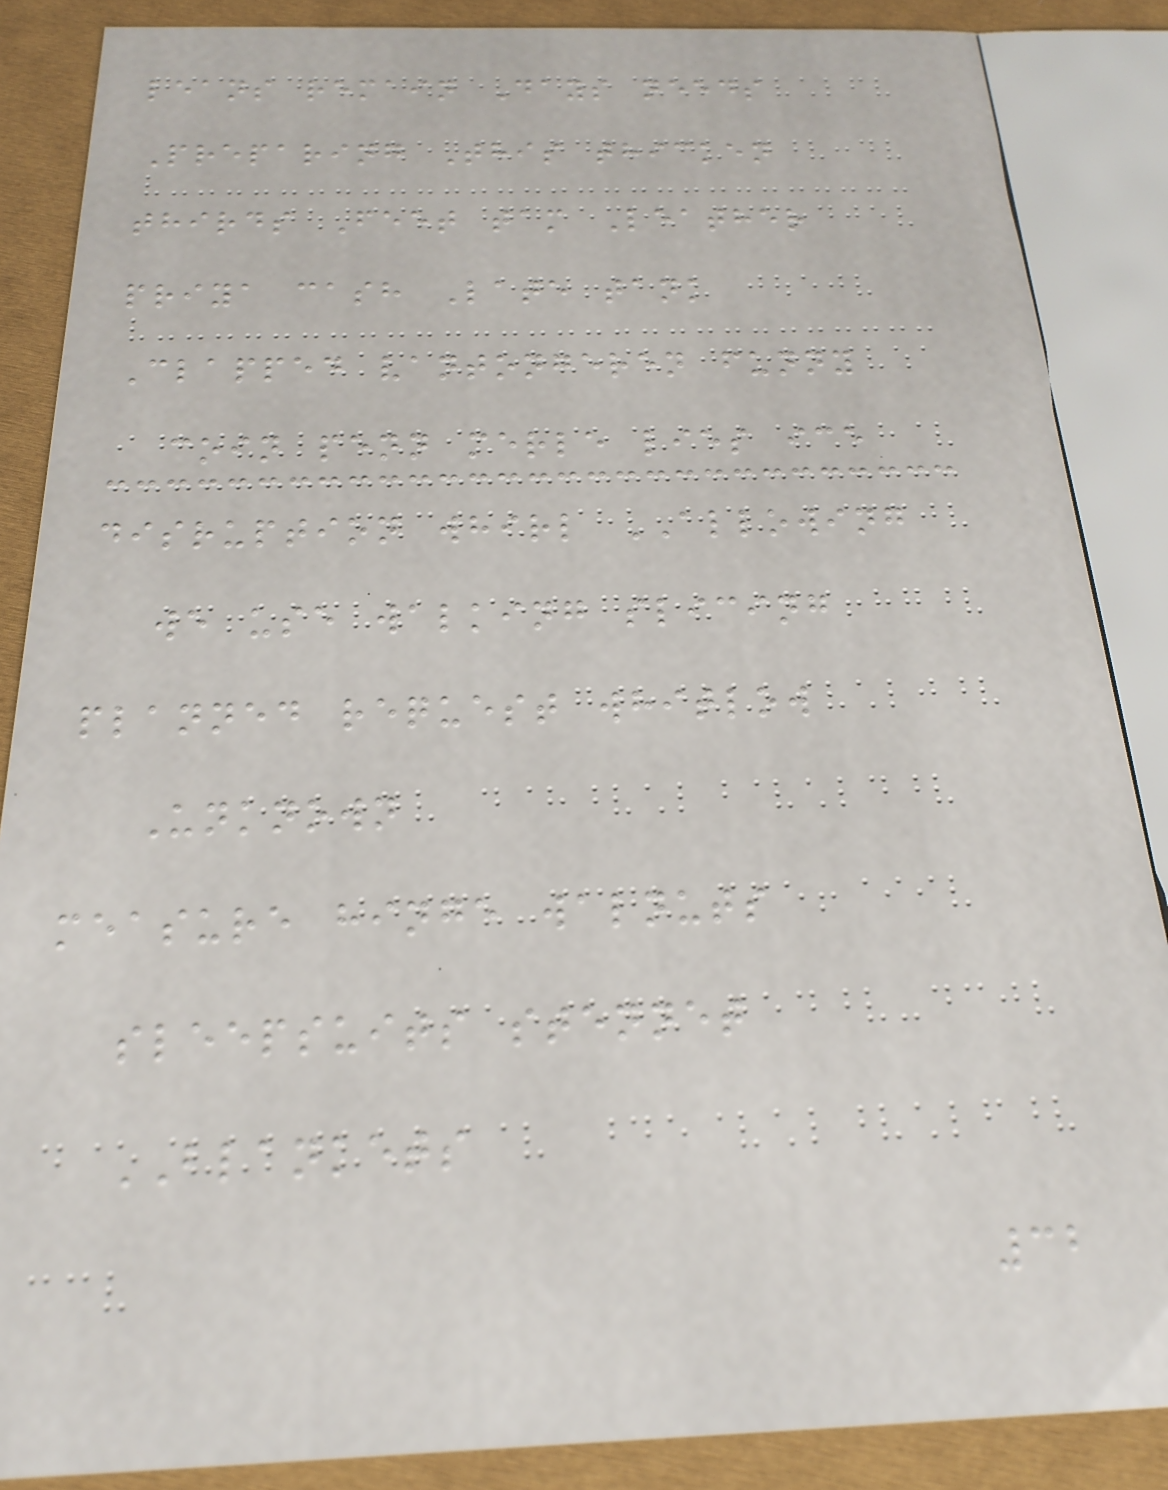leans remain Days needs
Preparing This thicken
thirds Feet tam Leather
priya cash Late tank
Clapped vantongeren funny
coin penn merle lies ice
disruption whirl ALLOWING
we use walking slicing
planned request whitlow
Unknown
measure hinge walnuts
sleepsuits stennet
BLANKETS
32
